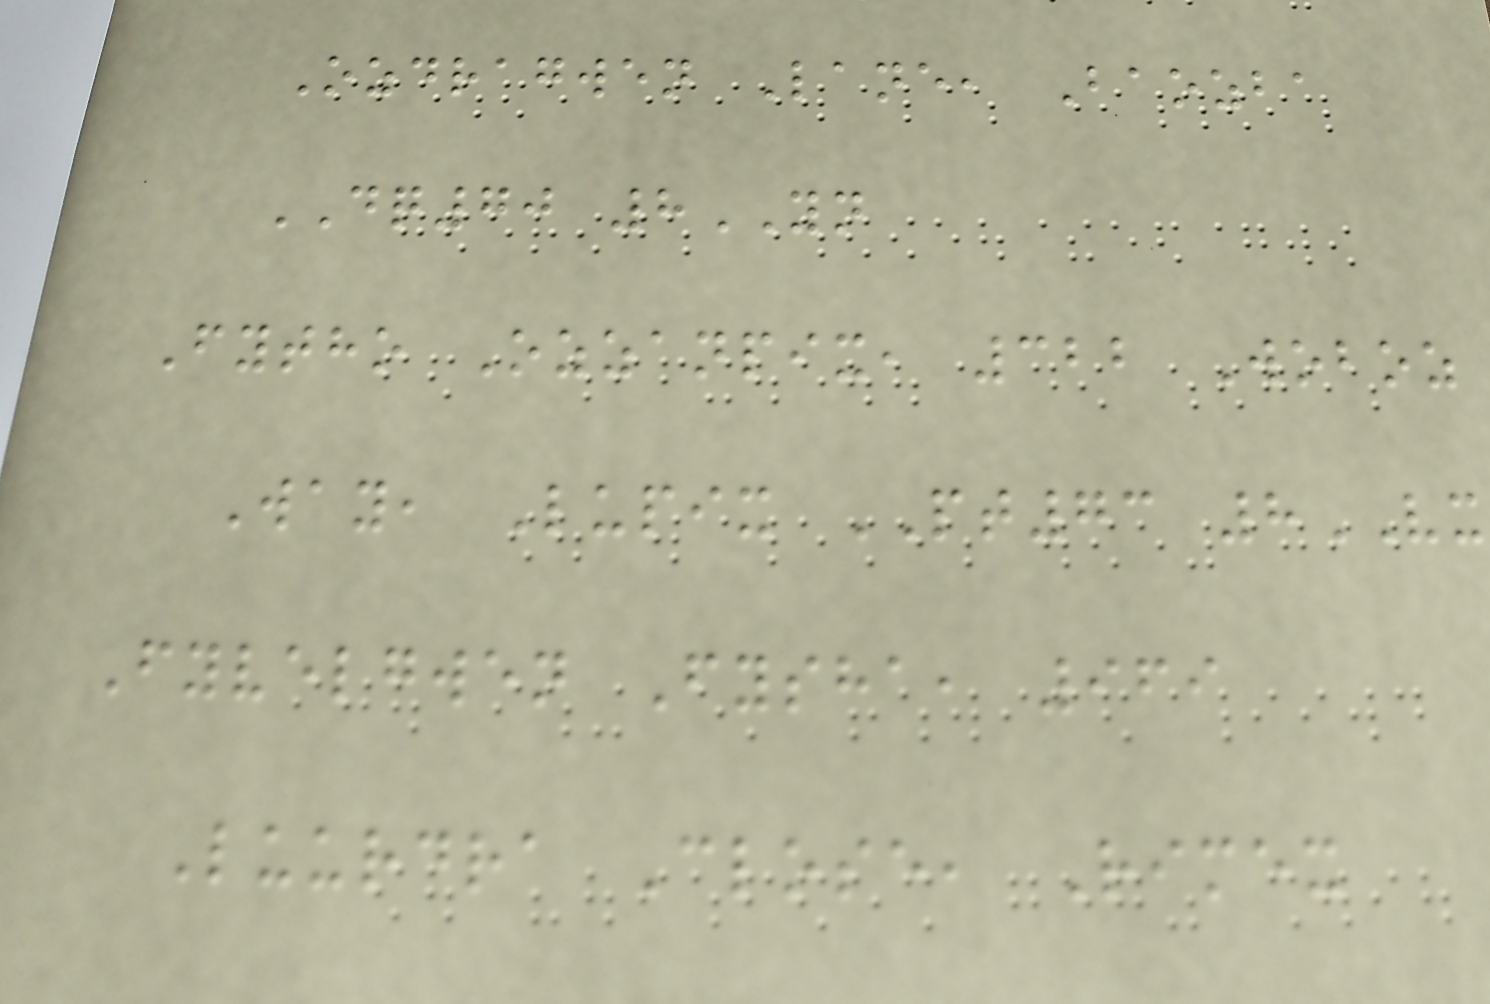Ozdragwen Lane, Baozba
DQ70 8YN
Fytho Ozzanpix, 322 Woboz
Way, Lupix PT73 8VX
Fyvelgwen Fysha, 969
Luurdra Close, Rimex
